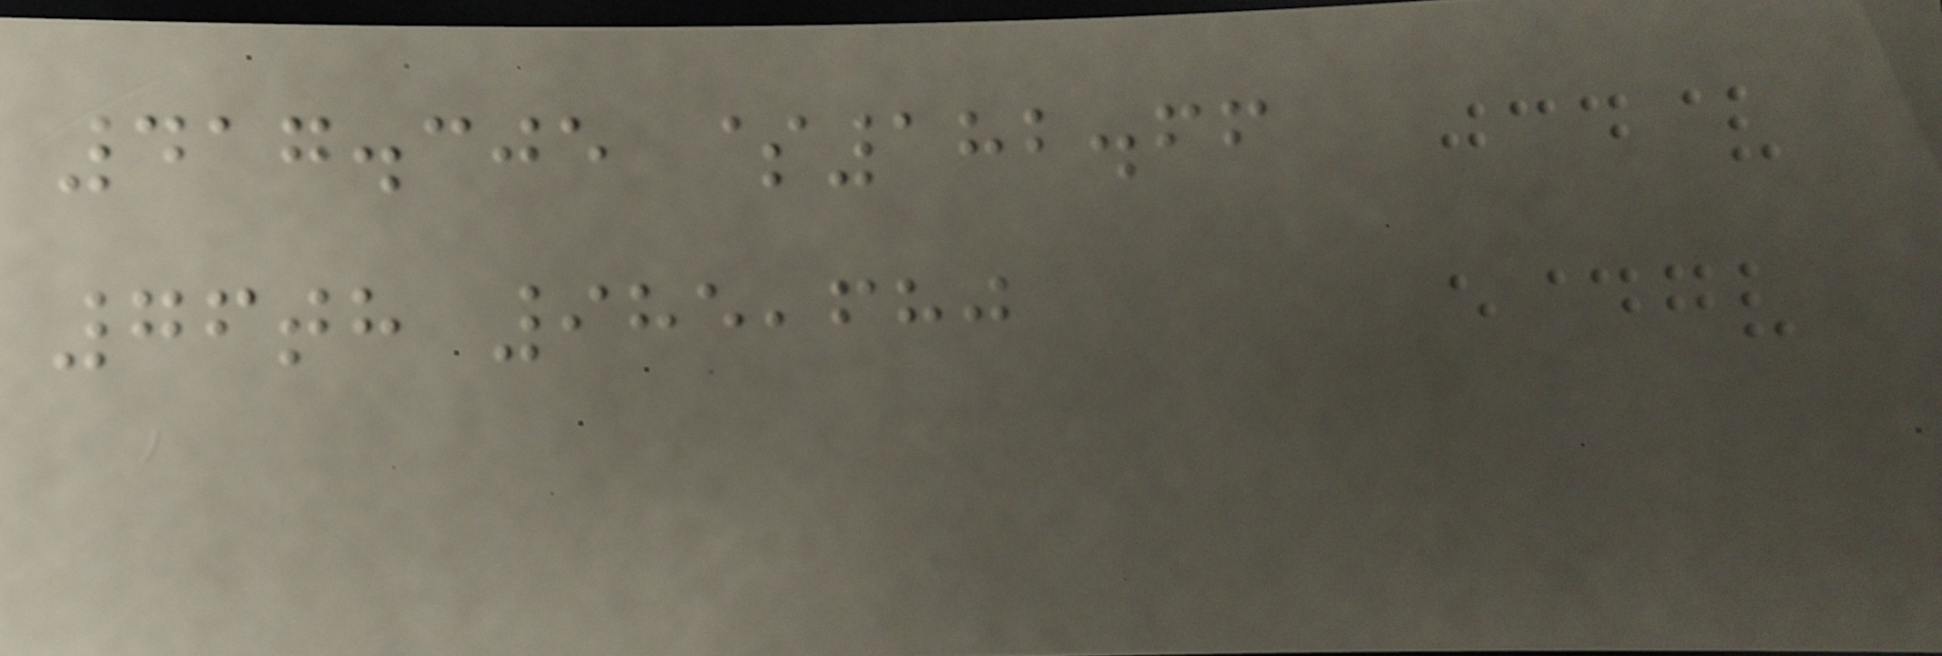417.305 $182.66
76th 985,680
